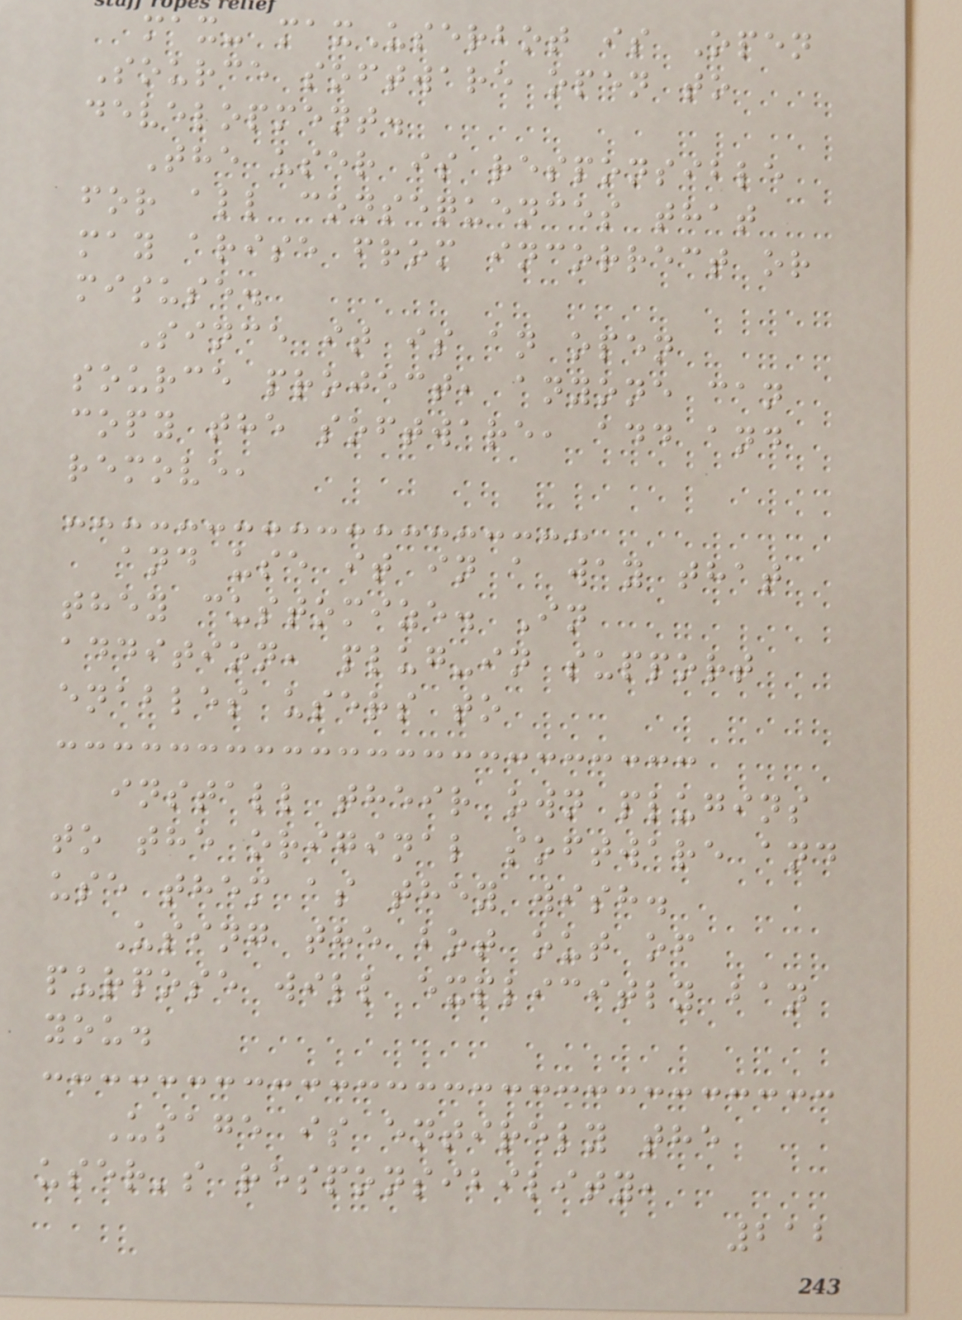max- maxUserbot is Open
Source software open to
development.
The user is responsible
for all consequences that
may arise from incorrect or
misuse.
Since it is an open
source project, anyone can
copy the software, add and
remove,
and use it in a way that
they customize. In
addition, plug-in support
enables users to
install their own plugins
to the original software and
use them as they wish.
Using the bot out of
purpose will explicitly ban
you.
Usage is entirely the
user's responsibility,
212
